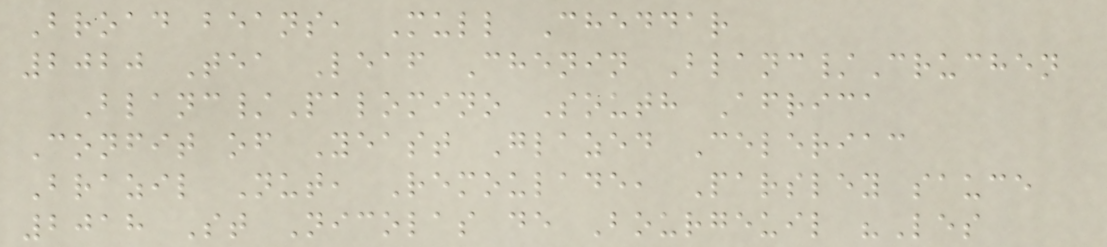Broad beans, Mull Cheddar
2020 Tea Leaf Chenin Blanc/Cruchen
Blanc/Palomino South Africa
Confit of Yeast Glazed Celeriac
Brazil Nut, Remoulade, Parsley sauce
2018 St Nicolas de Bourgeuil "Les
